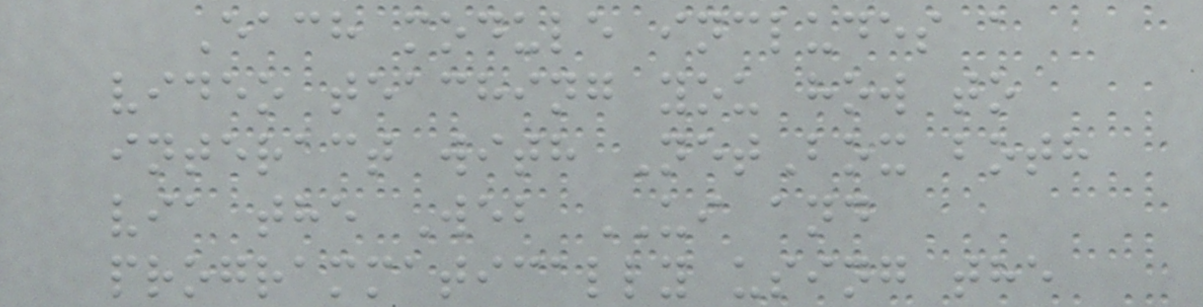Each module includes a
video teaching you how to
interact with NetBox both
via the Web UI and
programmatically using the
